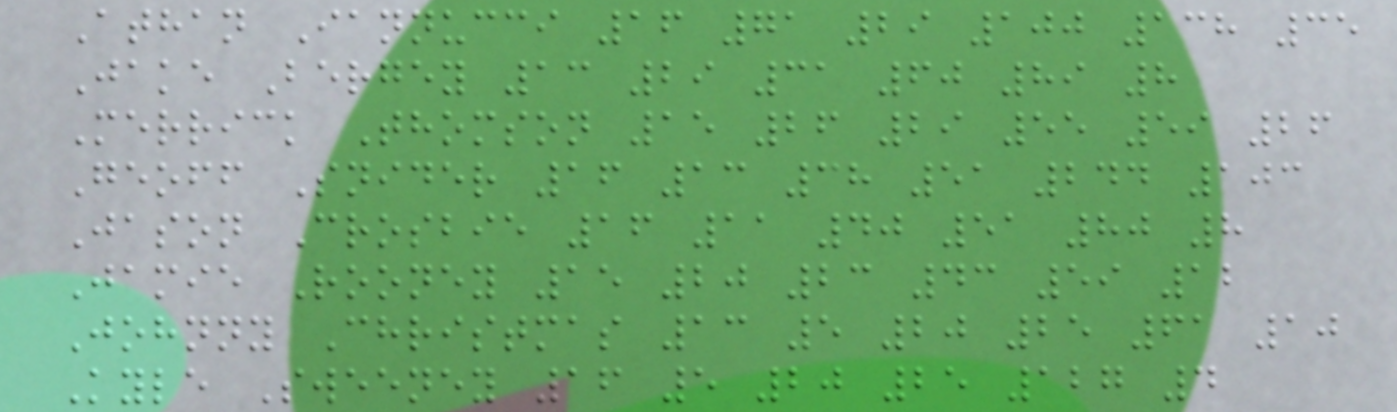Athan Iannucci 16 71 29 100 138 35
Jake Bergey 13 29 31 60 89 8
Merrick Thomson 15 26 29 55 59 26
Geoff Snider 16 13 38 51 244 103
Jason Crosbie 16 11 40 51 80 8
Jamie Rooney 15 20 23 43 59 12
Johnny Christmas 13 5 20 25 61 10
Kyle Sweeney 16 5 20 25 127 4
